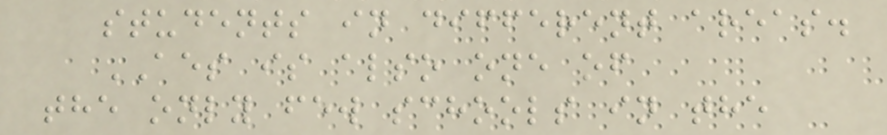students in different areas.
AES is also one of
the only few schools in the
